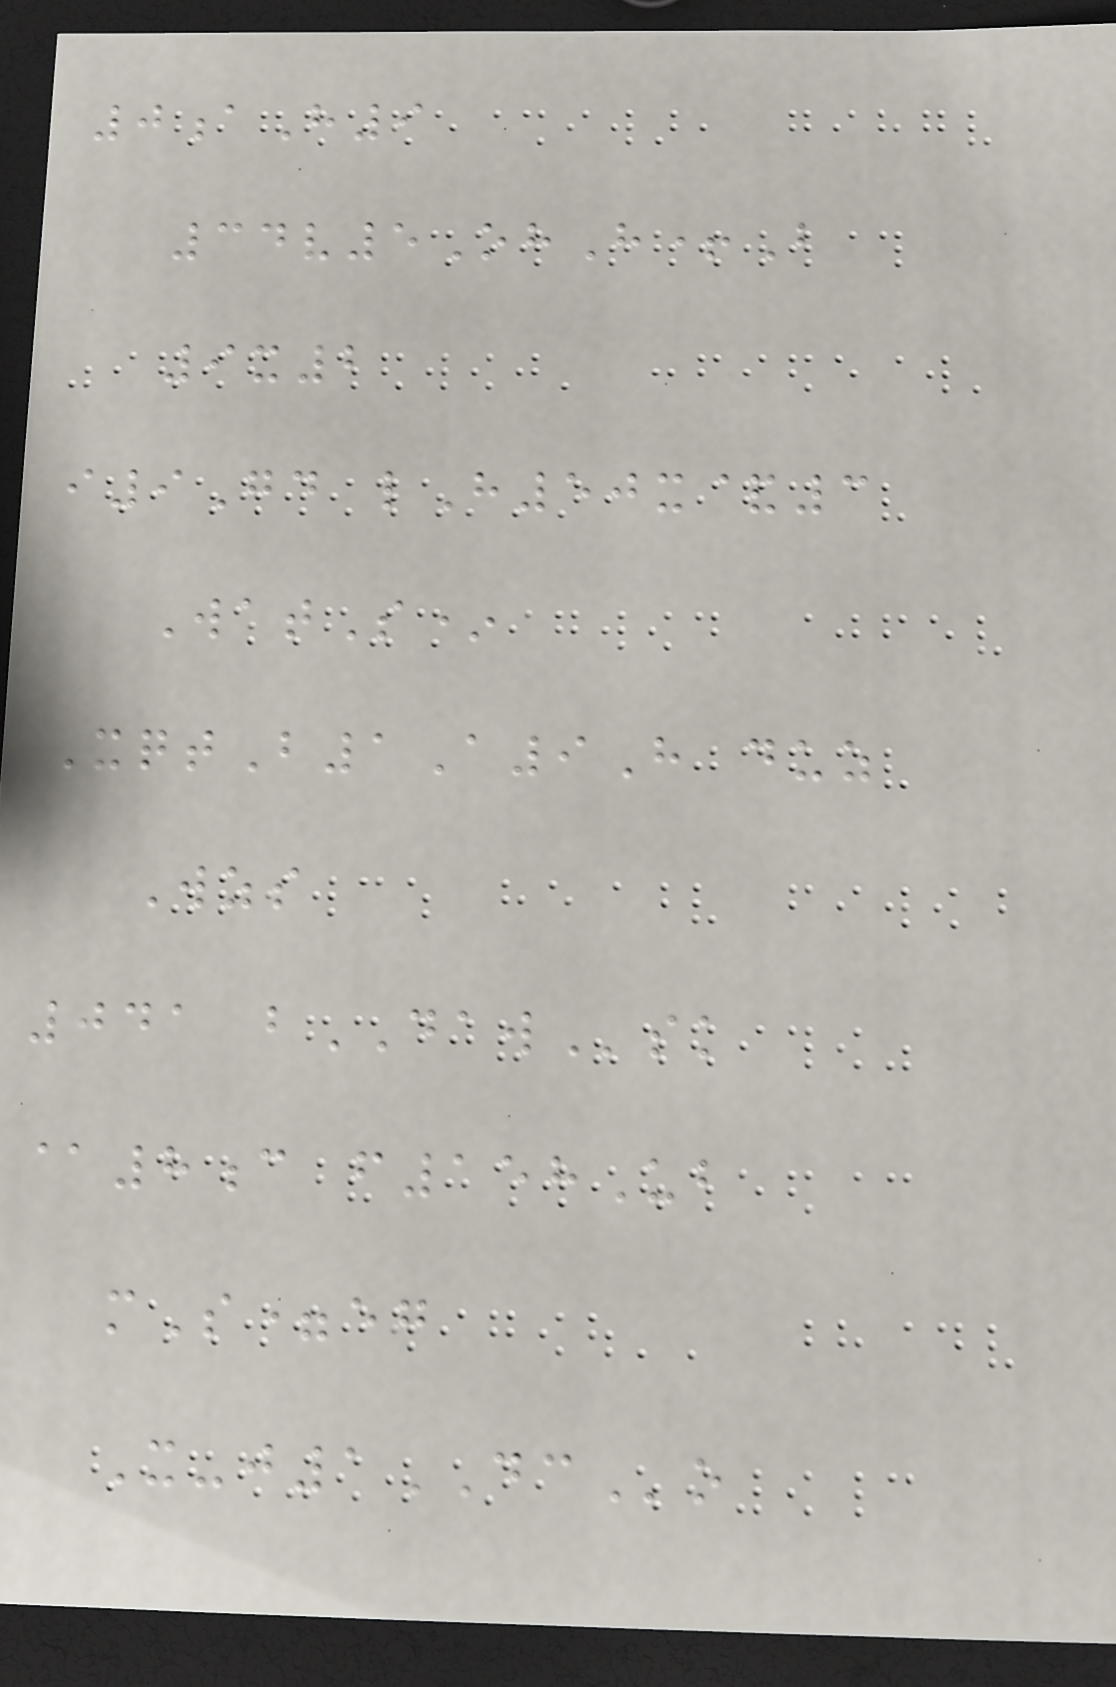0aH9
34v5OhH+B
9x2
i9Gd lH50x&3
WatS*
XqtB1A9H duz
Wzs
041 bDAWsk
@8c f158Ub
mS=eg
X-j1DCo
